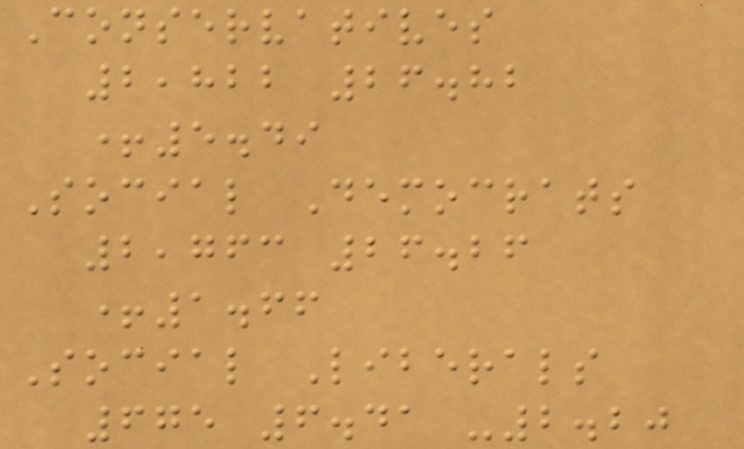Conservatives
2,822 26.82
+5.49
Social Democrats
2,763 26.26
+1.66
Social Liberals
675 6.41 -2.20
